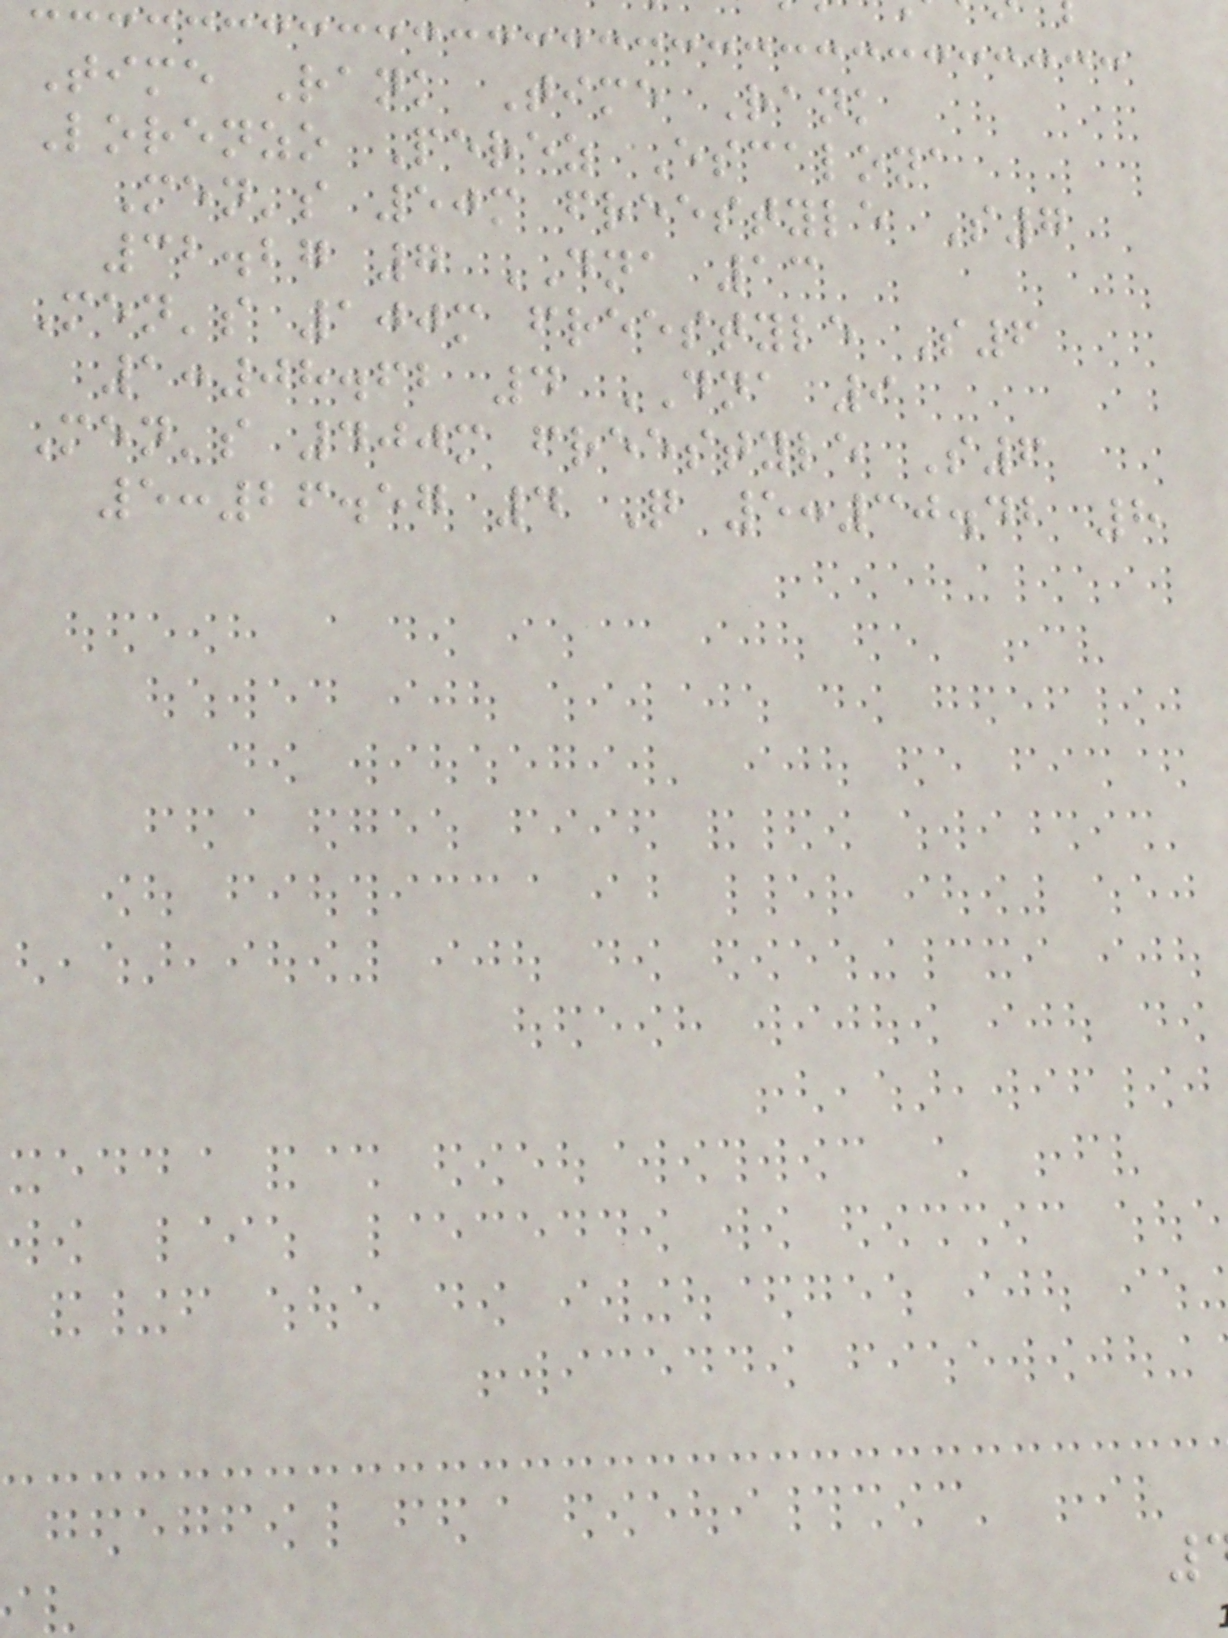Time Rank Time Rank
Lorenzo Perez Escalona
Men's 50m freestyle S7
32.27 7 DNA 13
Men's 100m freestyle S6
1:08.62 4 DNA 9
Men's 400m freestyle S6
5:26.57 4 Q 5:30.42 8
